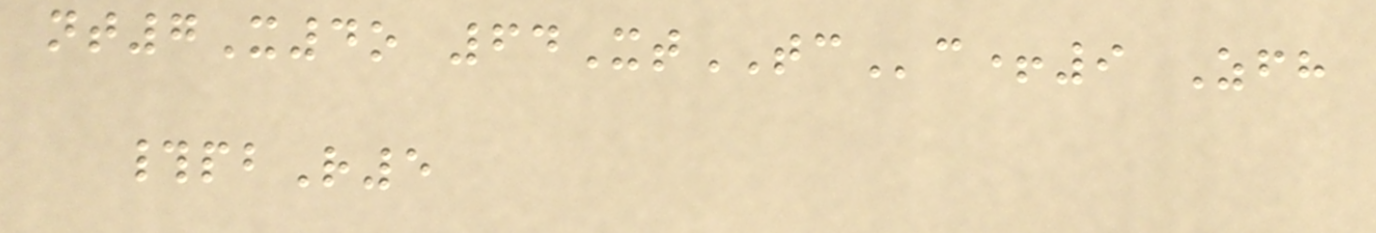nt7X4o 64XtTCc+9 Zfh
#pbR5
